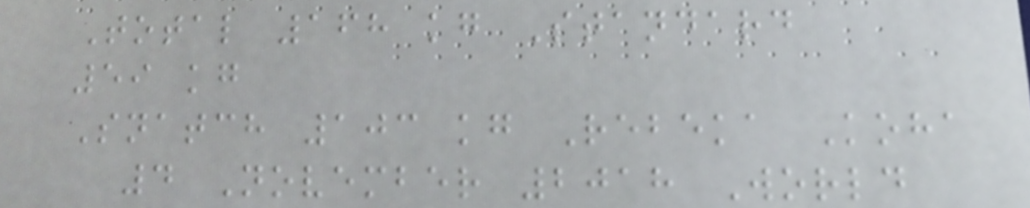Total 168 kg Standard
59 kg
Snatch 103 kg Rebeka Koha
4 November 2018 World
